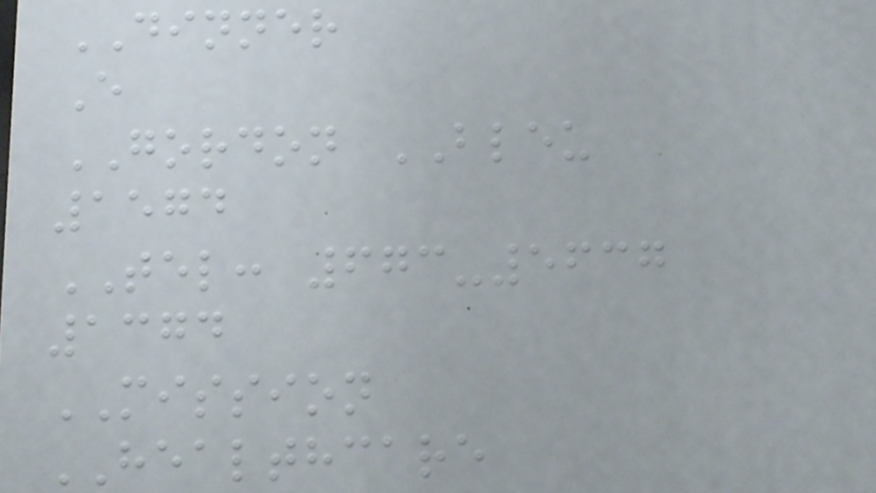DINNER
E
GORDON BLEU
1574
TEL: 673-5637
1374
MISSION
HEALTHCARE
